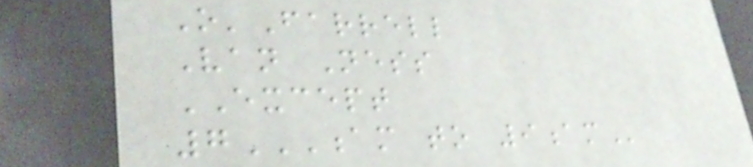O'Farrell
Van Ness
EXCEPT
7AM TO 9AM
